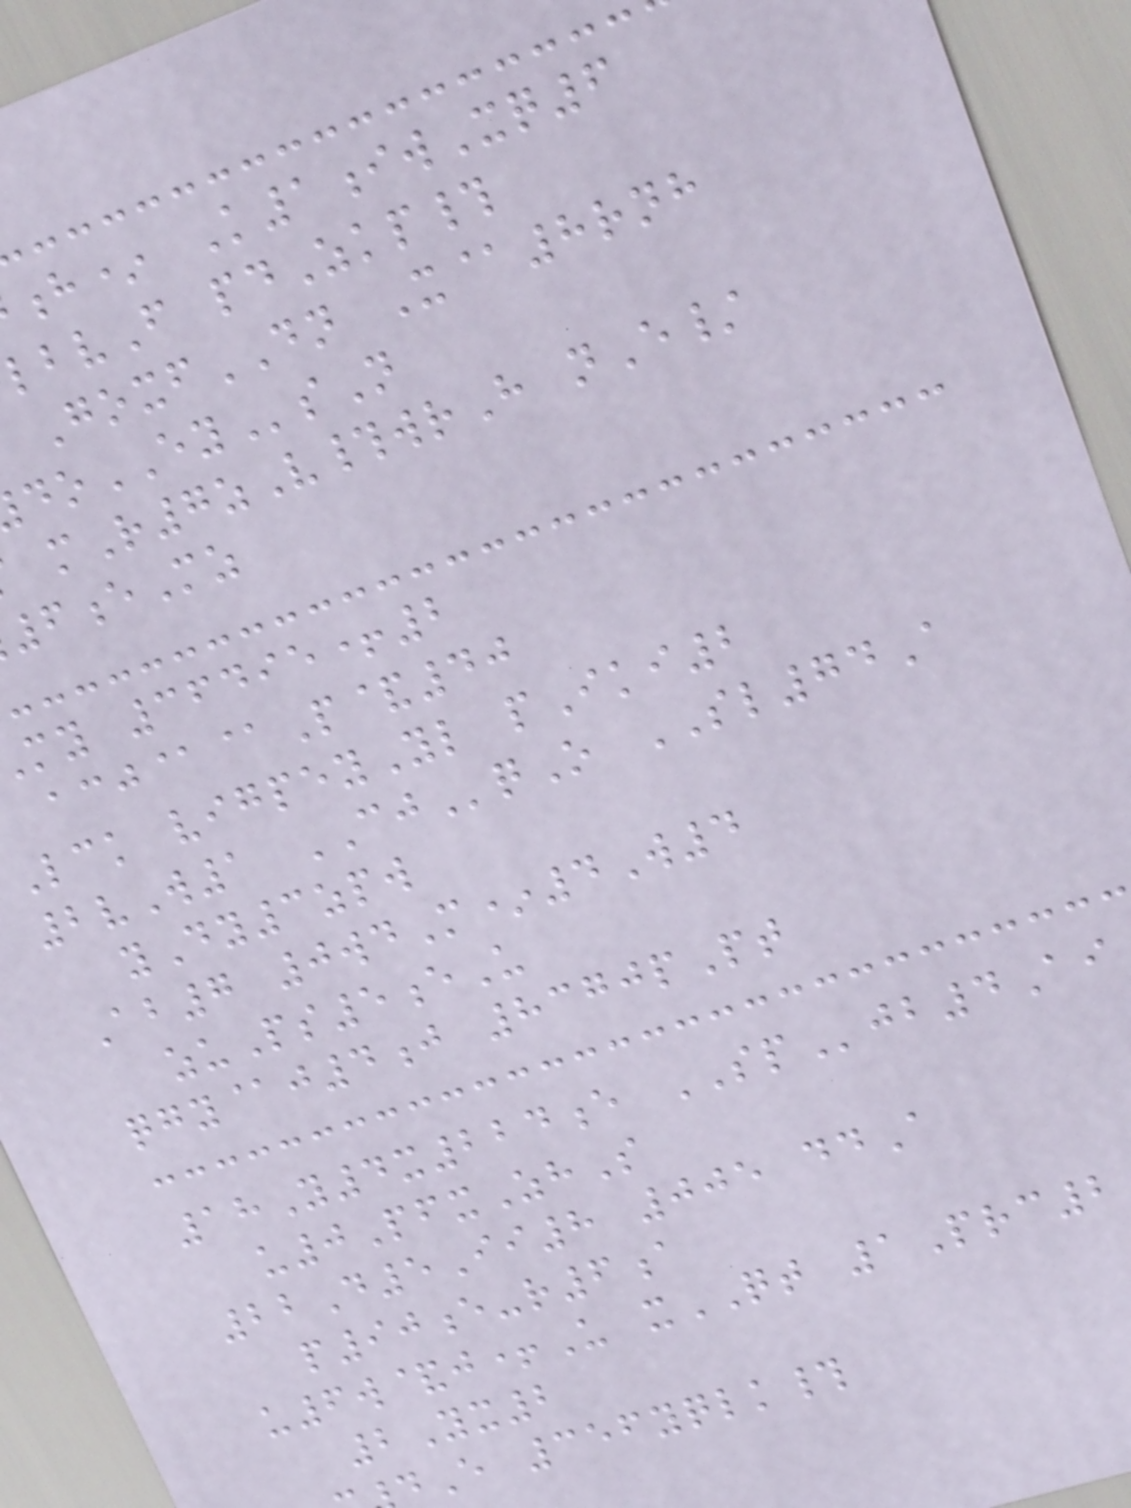h* K1iwXq6
lbvF pdZkp#
GoxfDN X@8rnh
oEYsN
mR7zV#wrH nE/
6eMz
my 36495+2
acj@@P&40
Lck vigpeyYl pIki2
2vW1 CJqO SL74A
yDy3zpw
Ab7 0wdM*4W4
zuPs5eU
qgy@j4j 8370pPt
18Y4x224e SPjb4Ai
u0PfxZhS
22D5Ii8 005 ddA
p90e-r6a
u6w&j+U xQT 1Prc2
2Yx2
E 356yqlk#
